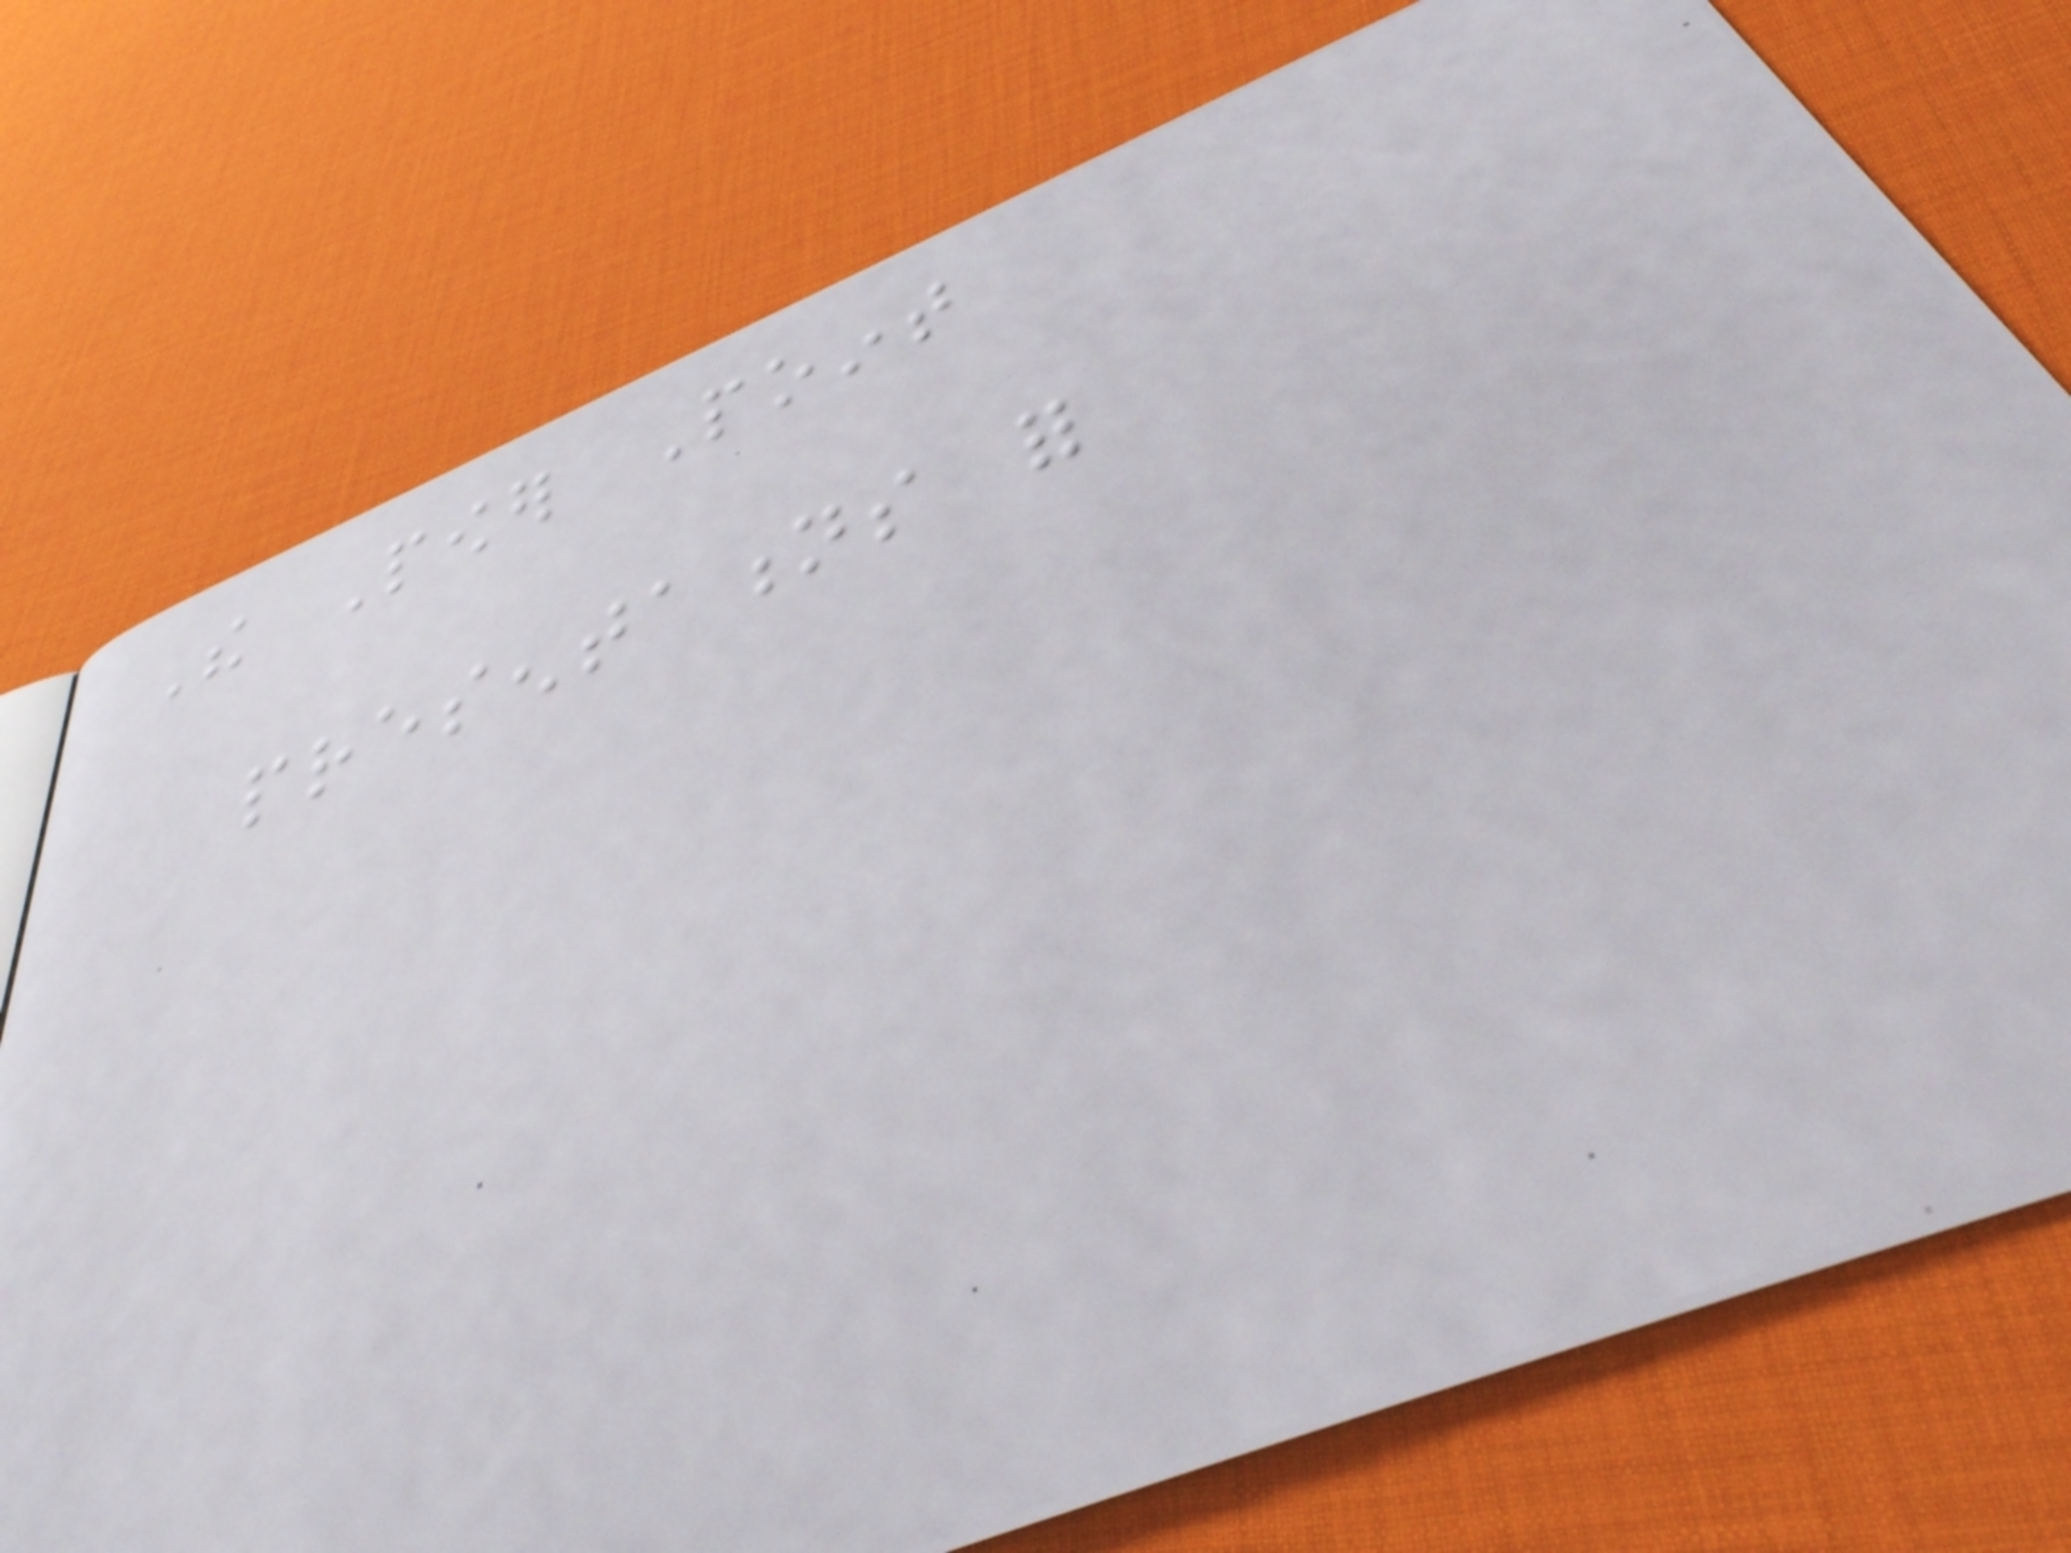The Power Point
presentations for
